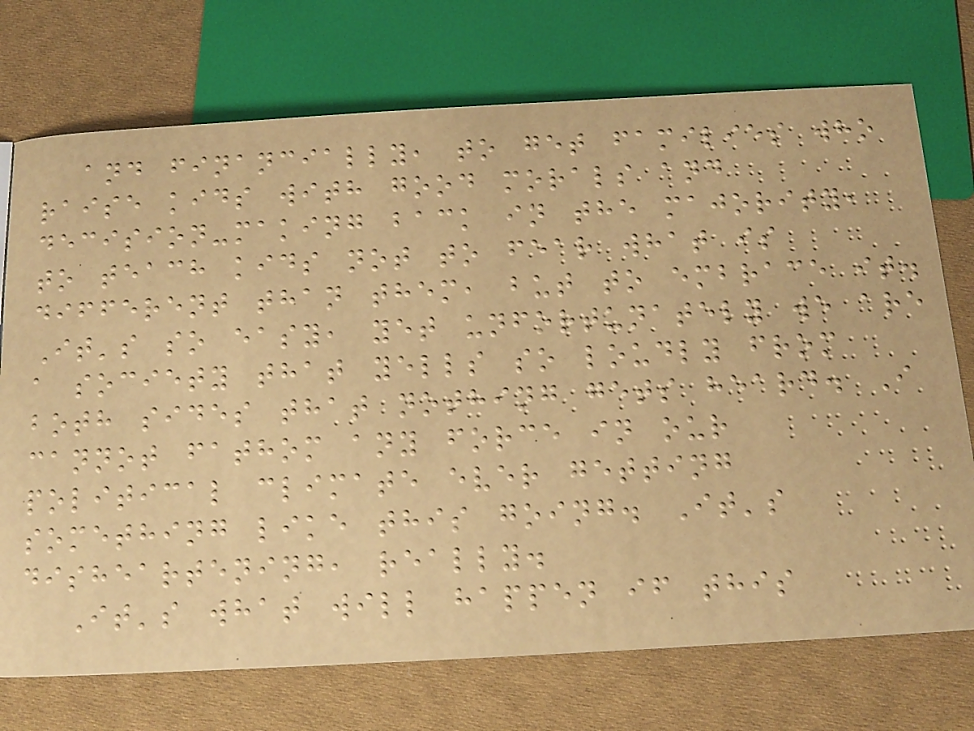and financially, to get families who
raise kids with good morals and
decision-making back in the majority,
to teach kids not to fear what is
different than them, but to embrace it.
It's so easy, yet unfortunately we are
a society that yells so loudly from
both sides that nothing gets heard. I
cannot fathom any force in our
political climate ever getting
something like this going. It's
disheartening, really.
It's what will happen if this
